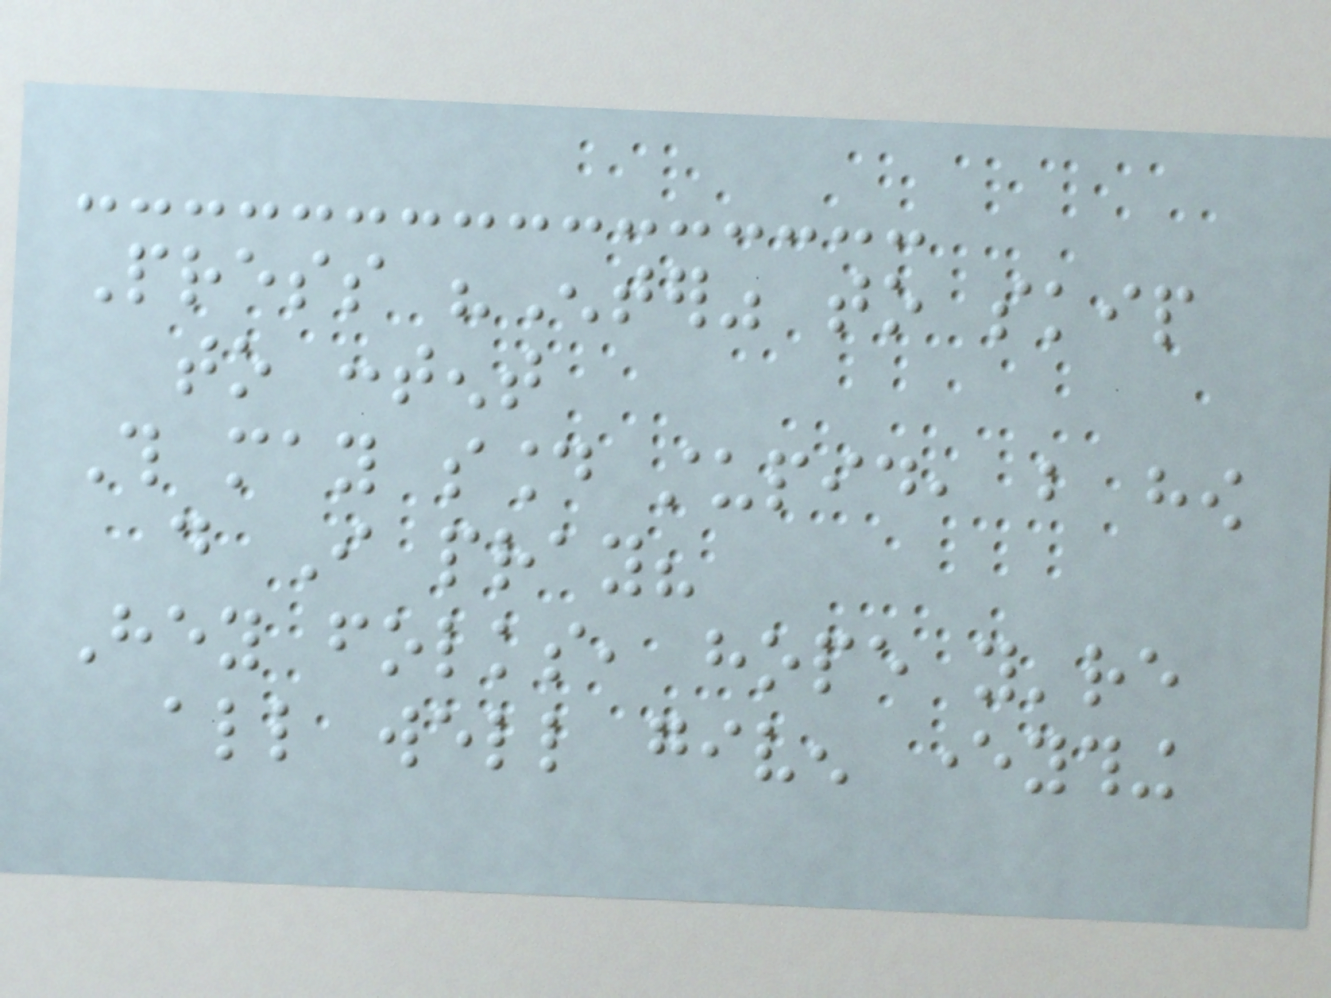Press "Enter" to skip
to content
This may sound stupid, but how
do I pray?
Hey folks, hope you're
all well given everything
